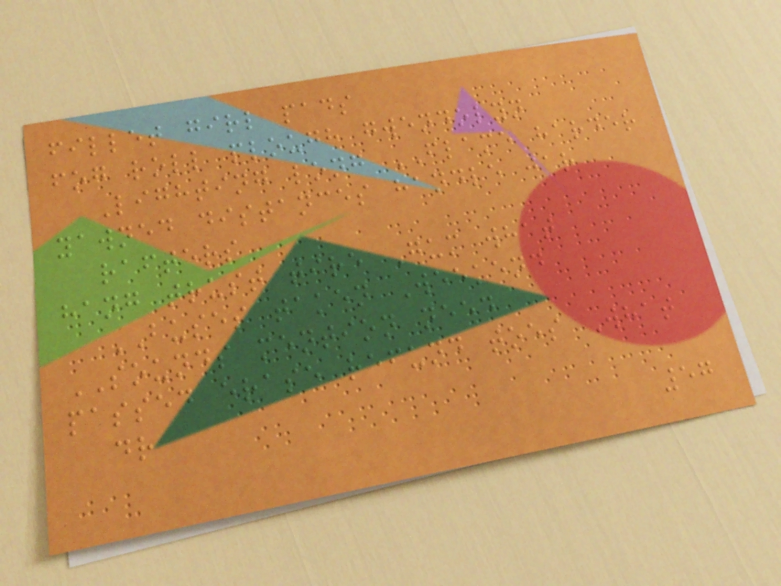fillet girl pads
fog roll plough gwendolyn
Lighting long FLAME harder
yawned distances handle jar
rafters
hang trust tire Gum what
BUSES taken Weekend
SOUNDS mention need
passed erase refund toes What
dr
57
